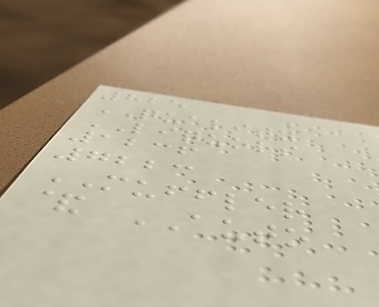825
QUALITY
LIQUORS
1236
7223
MUFFLER
& AUTO
